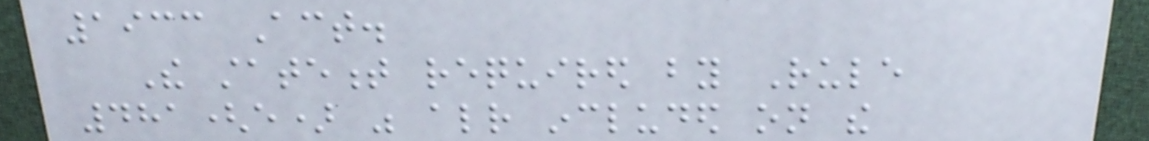1933 Act.
The statement required by Rule
481(e) was already included on the
